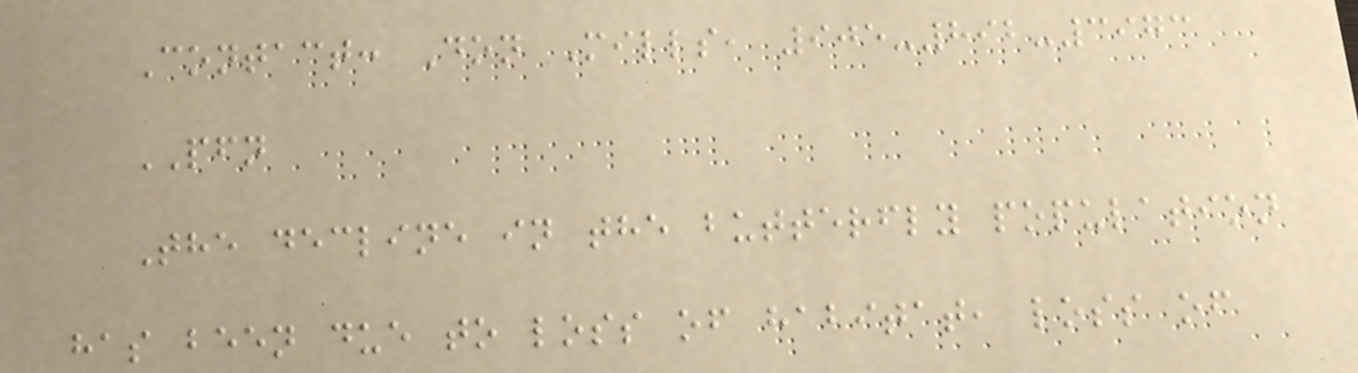Contact: Don Mills, 905-892-3973
PFN
The decline in the butterfly population
has been due to loss of habitat, loss of
